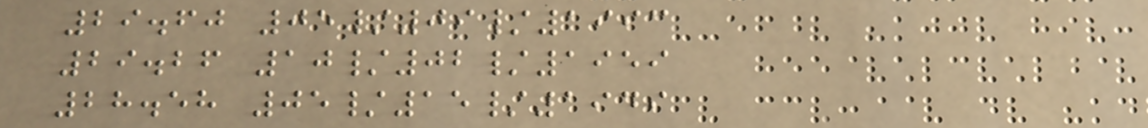29.60 05/09/1993
29.26 10/02/1959
28.58 05/15/1949
